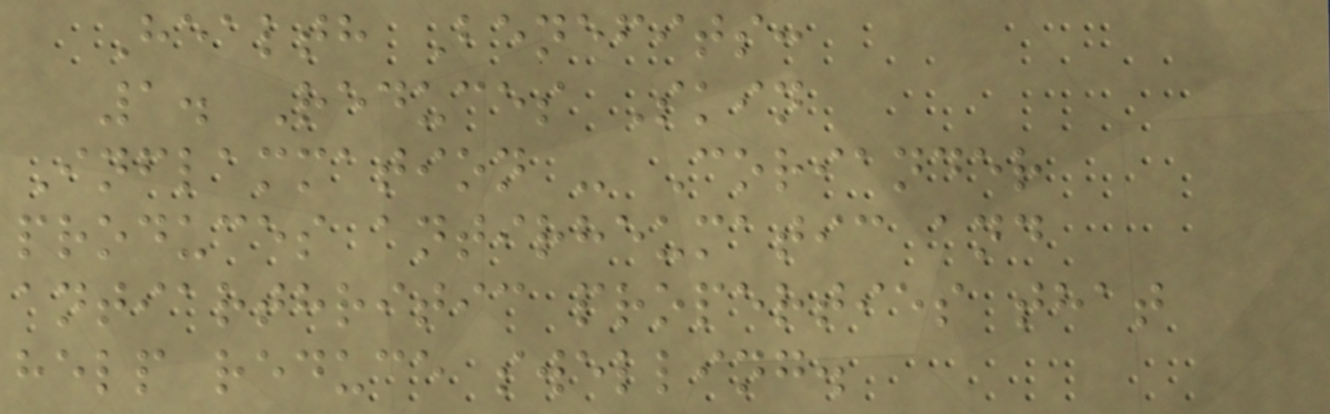Health Benefits:
1. Reduces Skin
Inflammation - Coriander
produces antirheumatic and
antiarthritic properties that
help reduce swelling.
